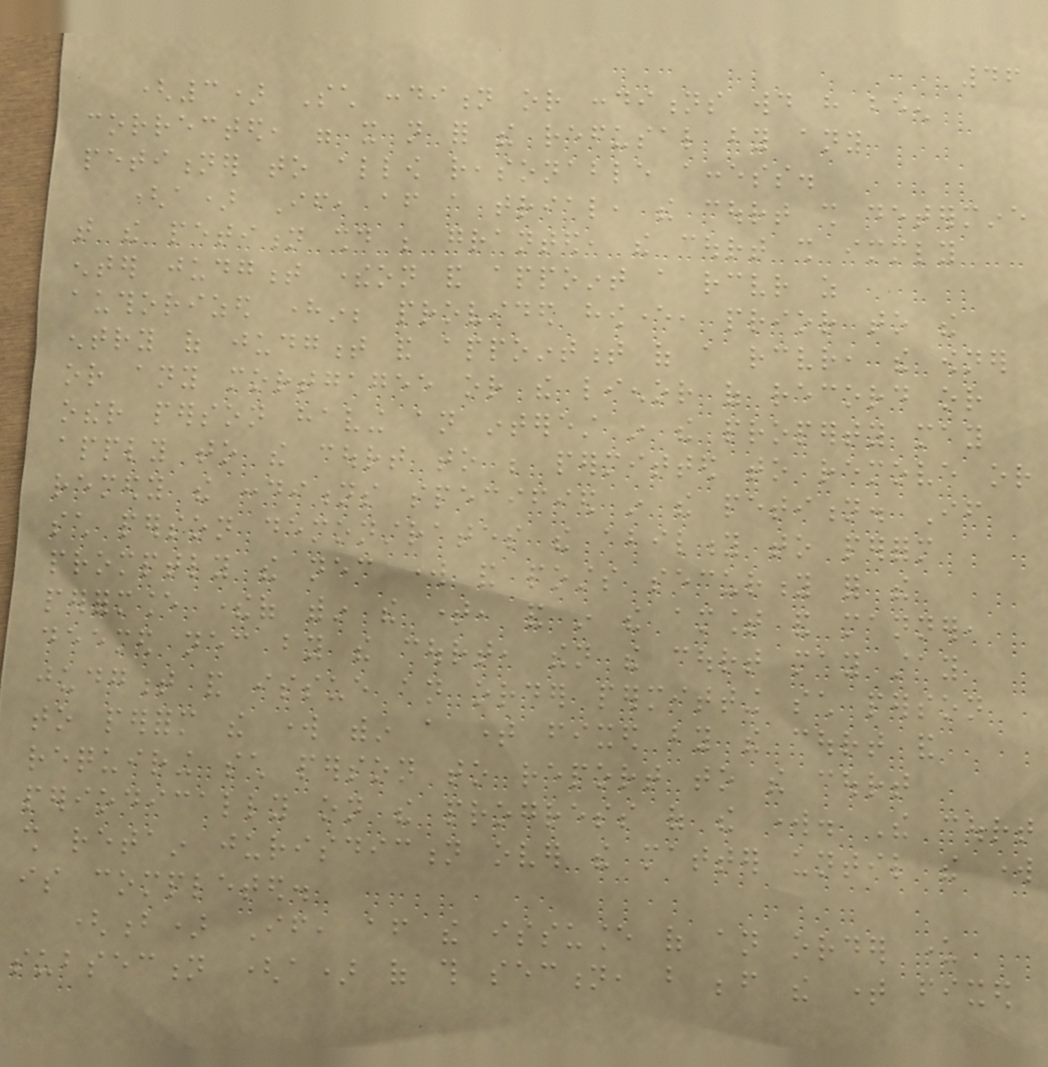46
(3) Such condition or conditions would have been
corrected, were it not for the refusal by any
petitioner to allow reasonable access.
(a) If, after a trial, the court shall determine
that the petition should be granted, the court shall immediately
enter judgment thereon and appoint a receiver as
authorized herein; provided however, prior to the
entry of judgment and appointment of a receiver, the owner
or any mortgagee or the lienor of record or
other person having an interest in the property may
apply to the court to be permitted to remove or
remedy the conditions specified in the petition. If
such person demonstrates the ability to perform
promptly the necessary work and posts security for the
performance thereof within the time, and in the amount and manner,
deemed necessary by the court, then the court may stay
judgment and issue an order permitting such person
to perform the work within a time fixed by the court and
requiring such person to report to the court
periodically on the progress of the work. The court
shall retain jurisdiction over the matter until the work
is completed.
(b) If, after the issuance of an order under
subsection (a) of this section, but before the time fixed
